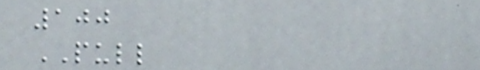100
PULL
